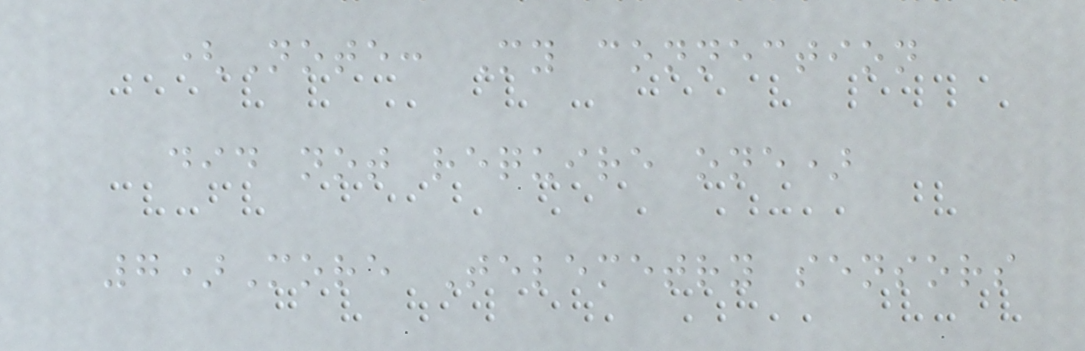(Note: My connection
did not require one)
7)More Telemetry sensors
